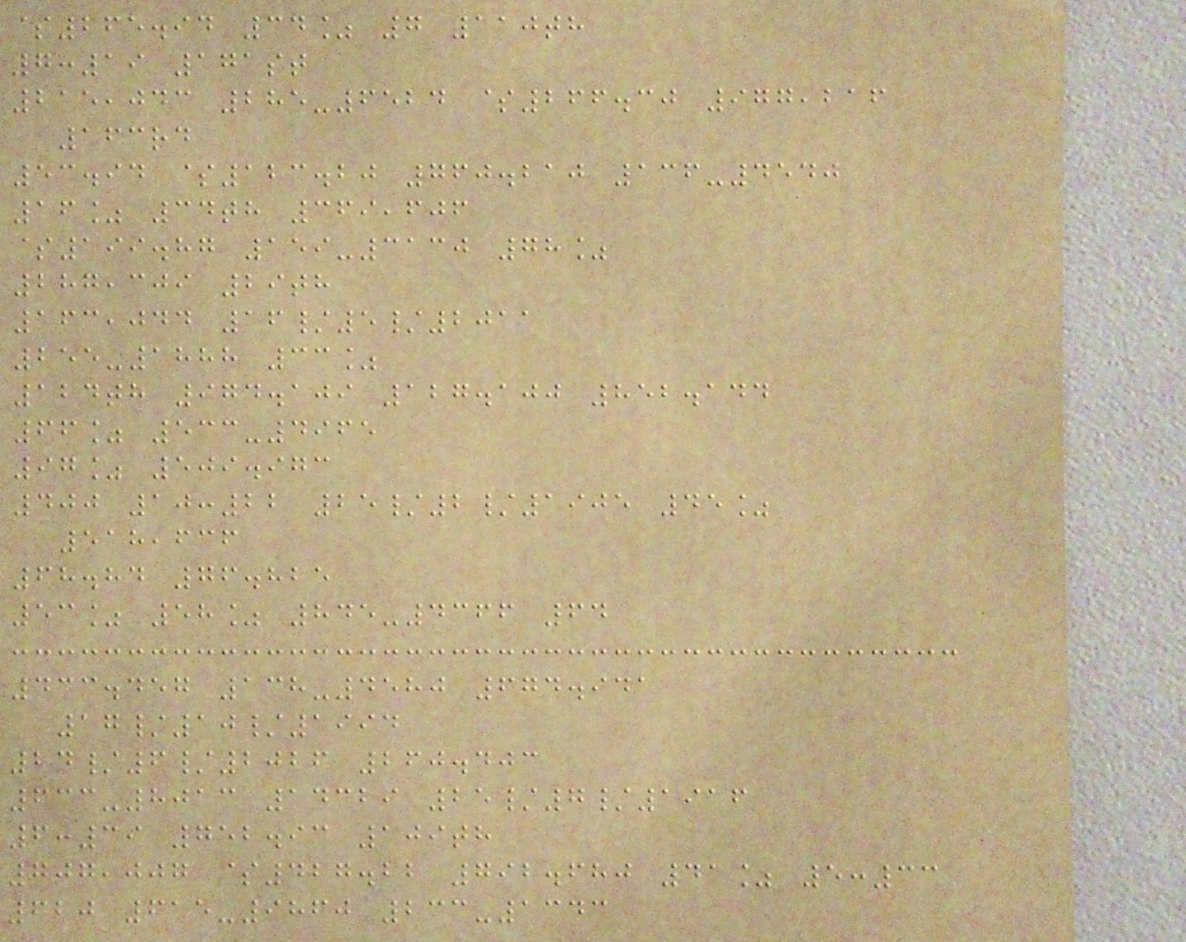$265.94 34% 7 110th
7:19 171st
215,043 285-6524 $266.30 977,216
163rd
53.94 $123.20 760.210 136-4540
16% 34th 369,606
$199.87 159-3130 78%
287,309 29th
163,044 16/5/2011
255-1888 33%
124th 974.109 127.100 852.144
66% 533-4965
97% 509.973
400 10:22 25/2/1905 45%
518,636
68.84 76.825
53% 58% 845-4366 64
433.457 138-4580 674.941
17/10/1994
24/6/2026 260.403
633-8013 14329 25/7/1916
6:39 752.93 109th
707,007 $427.22 792.680 41% 5:33
620 615-9860 233-1343
